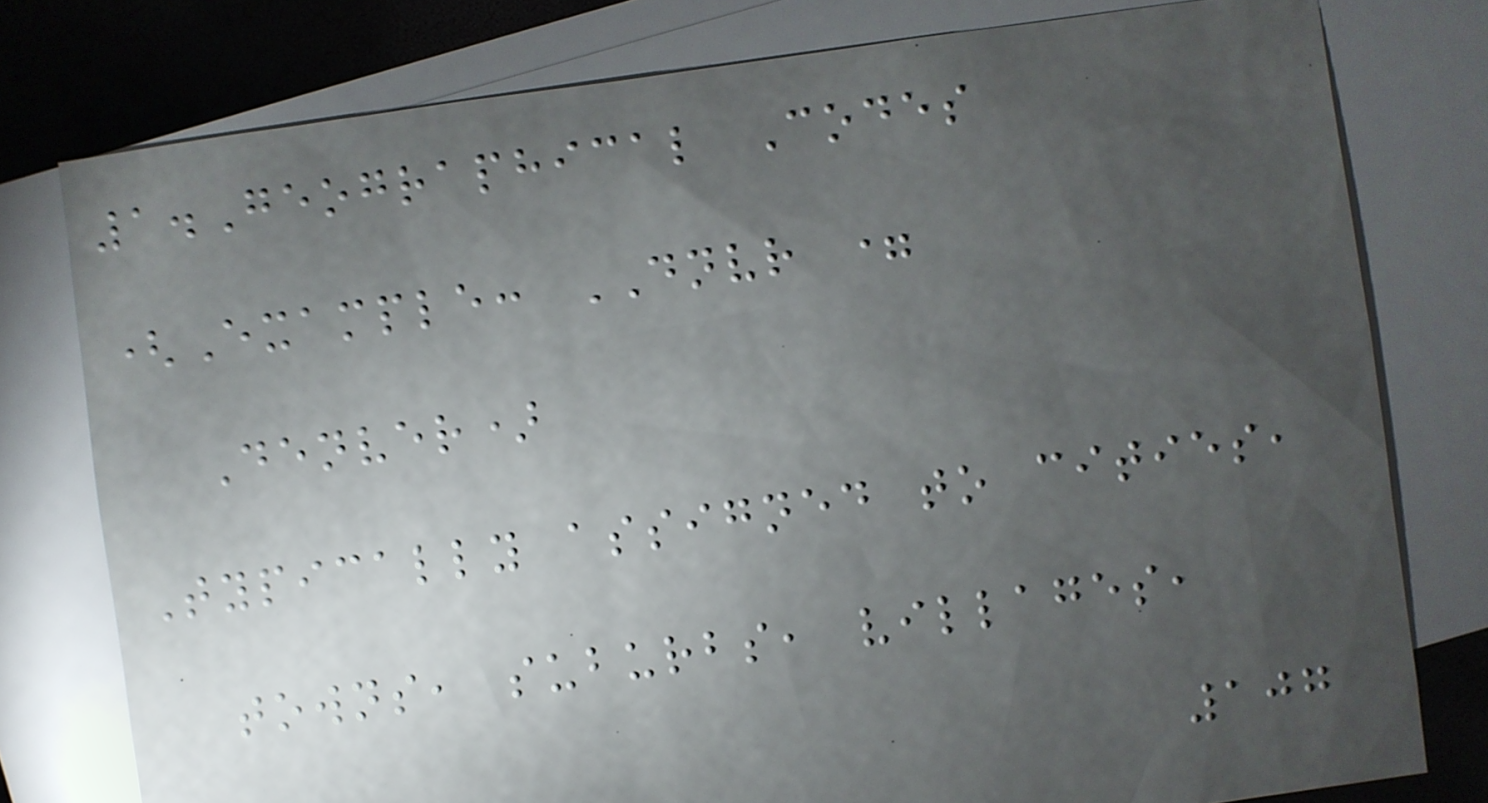1.Geographical Codes
(Example: DNVR =
Denver)
Typically assigned to cities,
towns, suburbs, villages,
107
